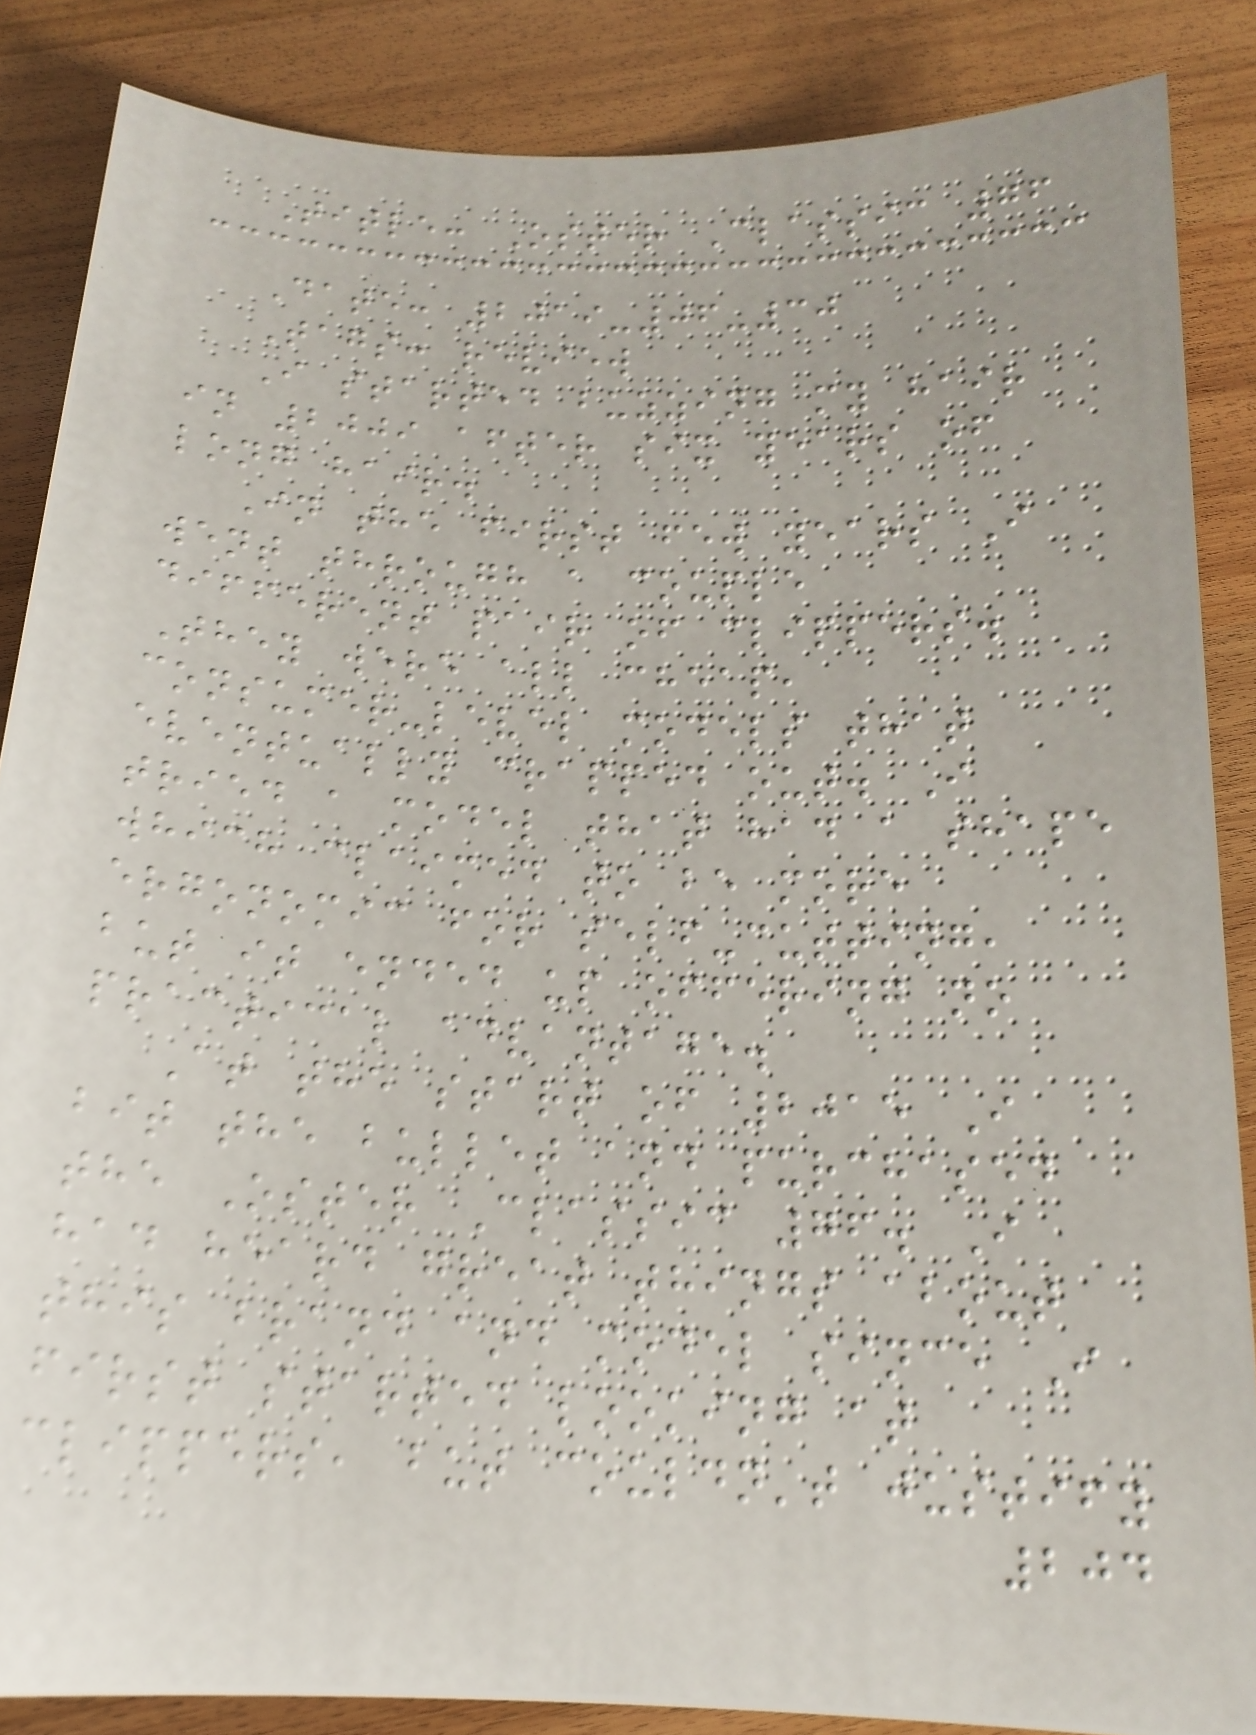Title: Oster Classic 76
Date: 2019-06-30
Tags: review
I started buzzing my hair
in 2009 after six years of
long hair.
In the first few years I
went through a couple
different pair of clippers.
They were all cheap,
consumer-level models that
eventually crapped out. I
tried a model that had a shape
which claimed to be more
ergonomic for self-cutting,
but it ended up offering no
practical advantage.
At the start of 2015 I
bit the bullet and purchased
the Oster Classic 76. I
had heard great things about
this brand and model since I
first started looking at
clippers, but couldn't justify
204
